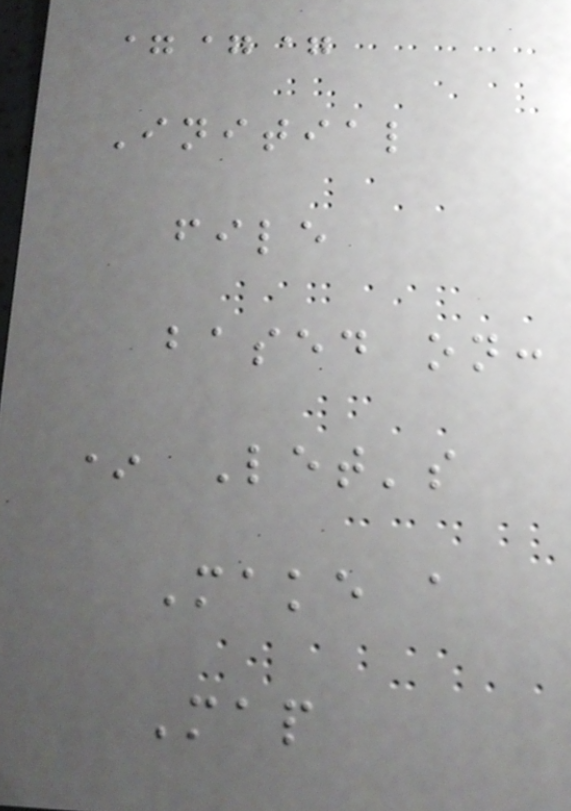===
Initial
file
based on:
* Let's
Make a
Map
